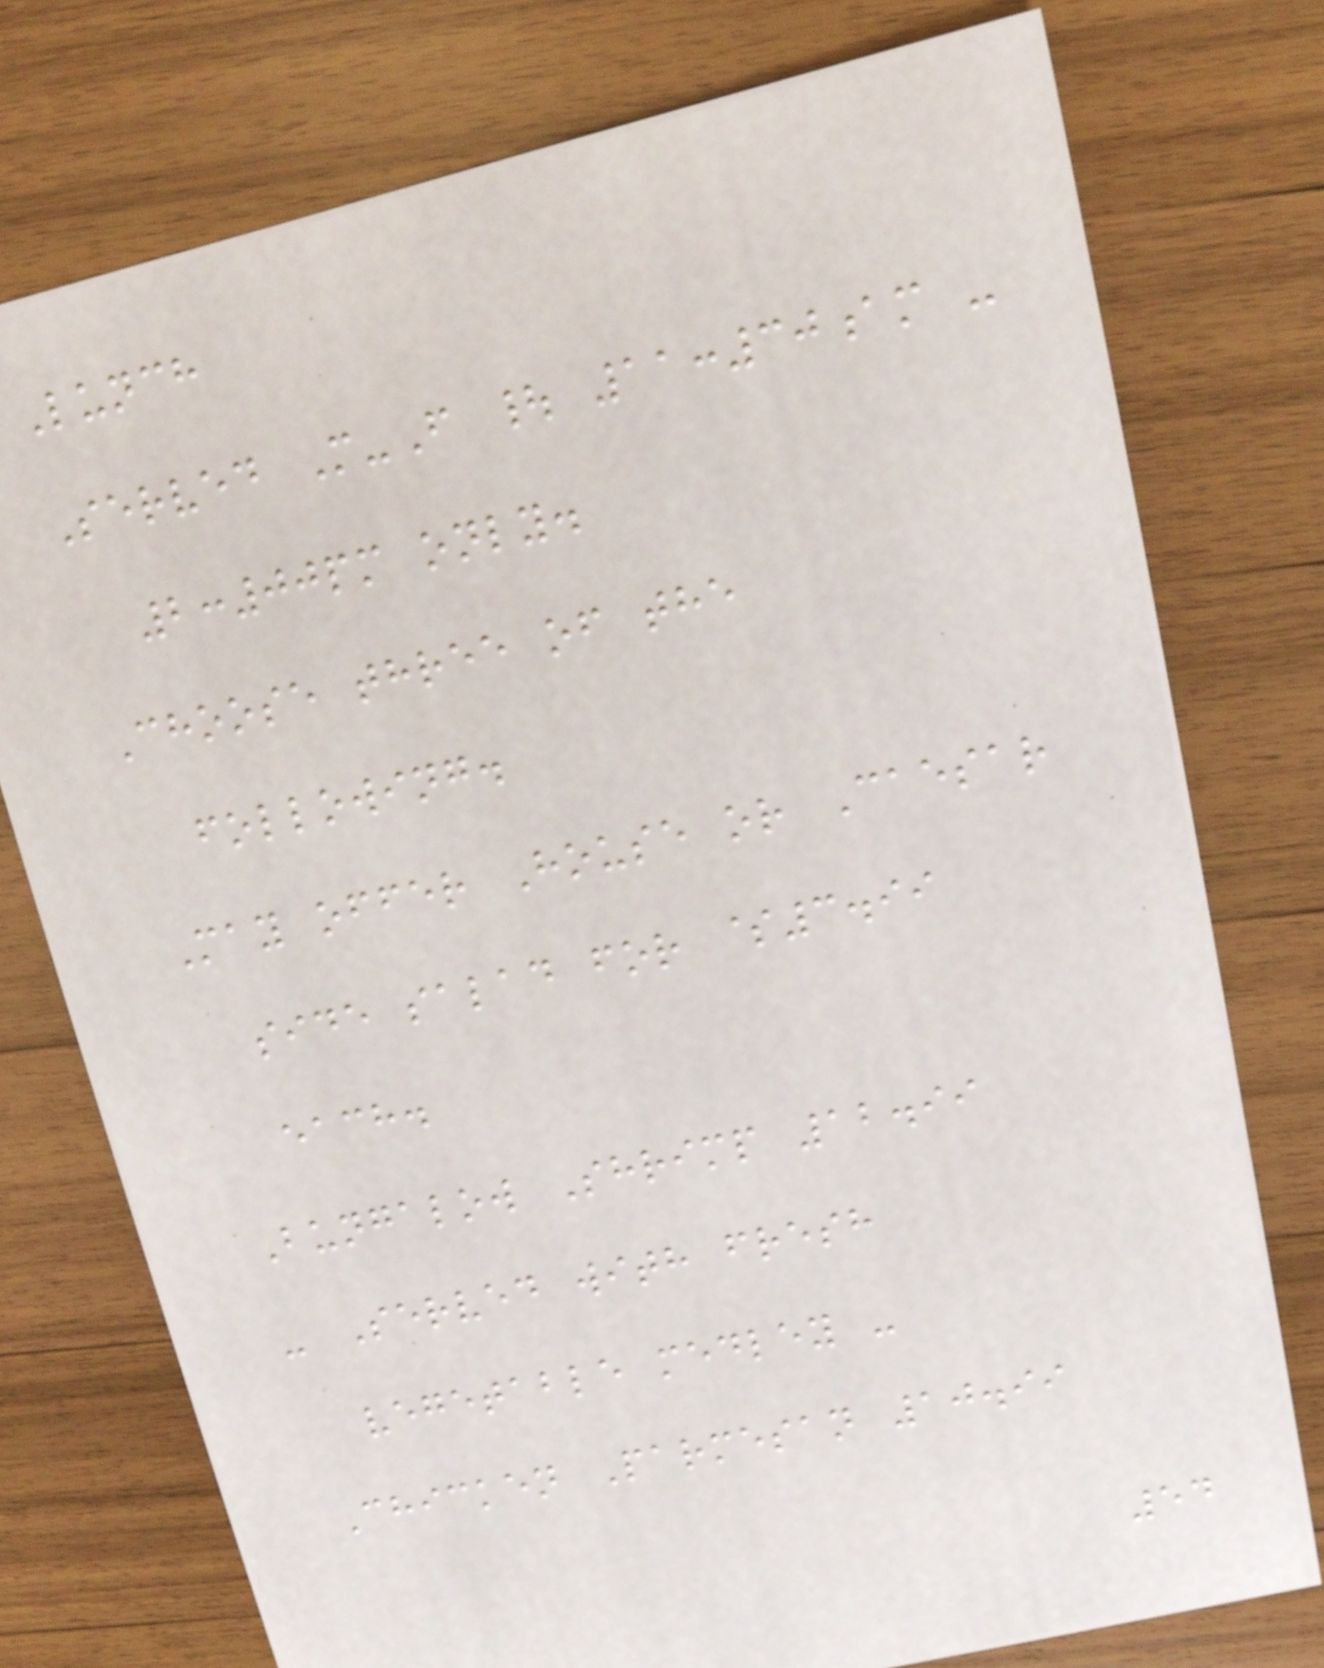Lunch
Served M-F | 11:30am -
2:00pm only.
Choose three of the
following.
May offer House or Caesar
side salad for $3.99
each.
Bungalow Shrimp 12.99
- Served with fresh
vegetable medley -
Chicken Parmesan 10.99
54
